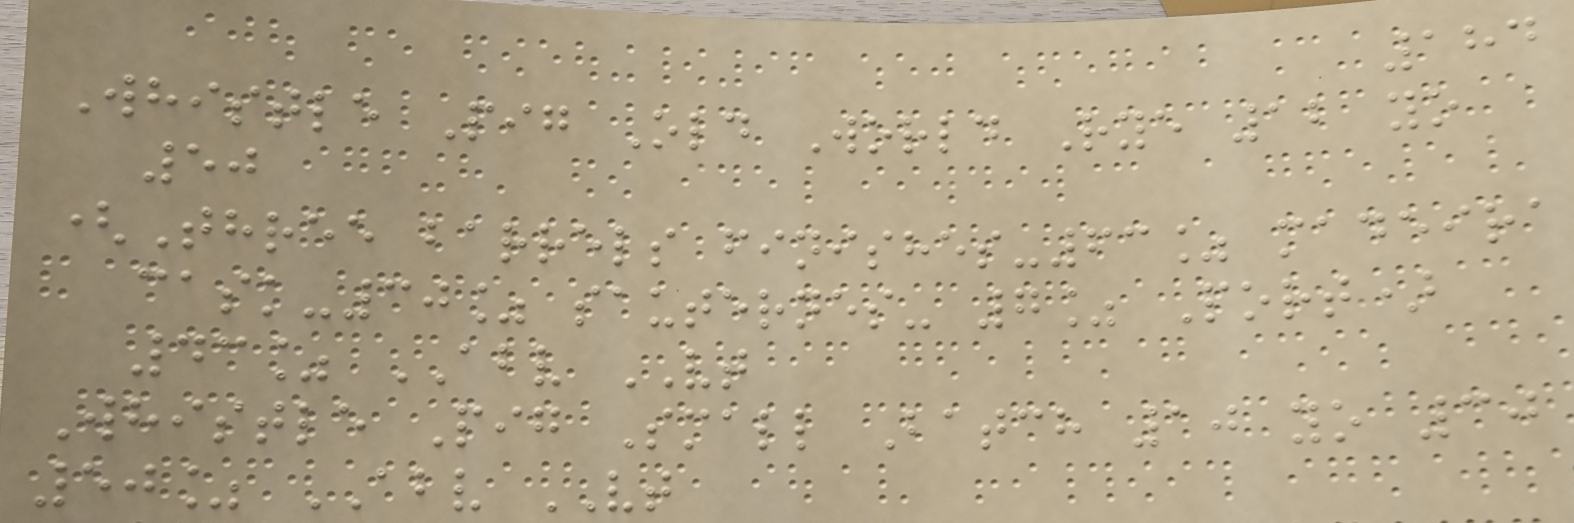184
Whistle Pig Old World Rye 12 yo
50
(Three barrels finishes-63% madeira
cask-30% sauternes- 7% Port)
43% ABV VT
Whistle Pig Small Batch 10 yo 30
50% ABV VT
